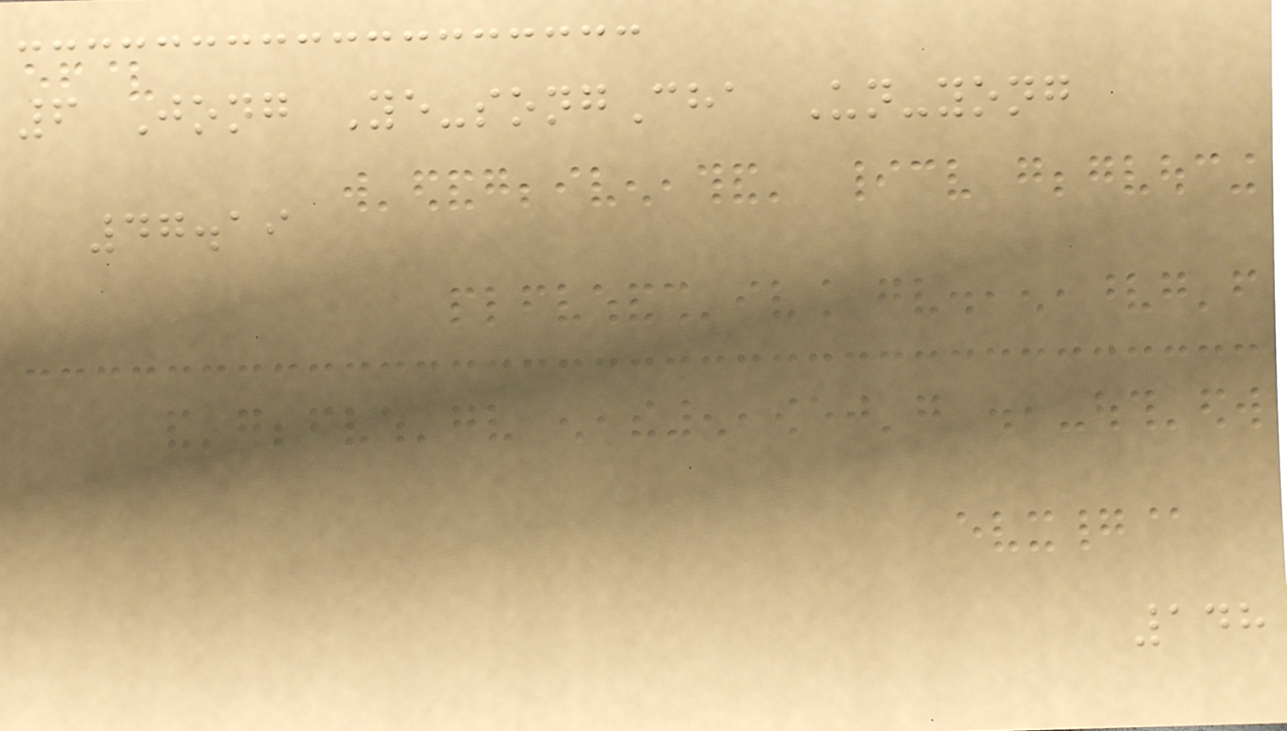6 Jong Ye-songCha Un-yong
47.19
148
